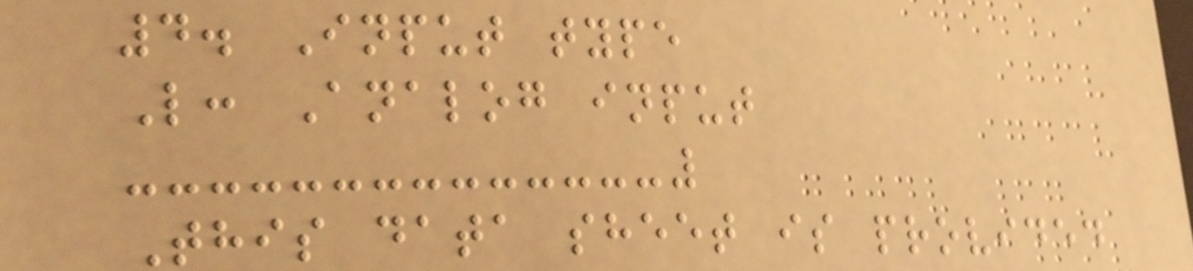4. Input type
L: Analog input
This data sheet is provided
